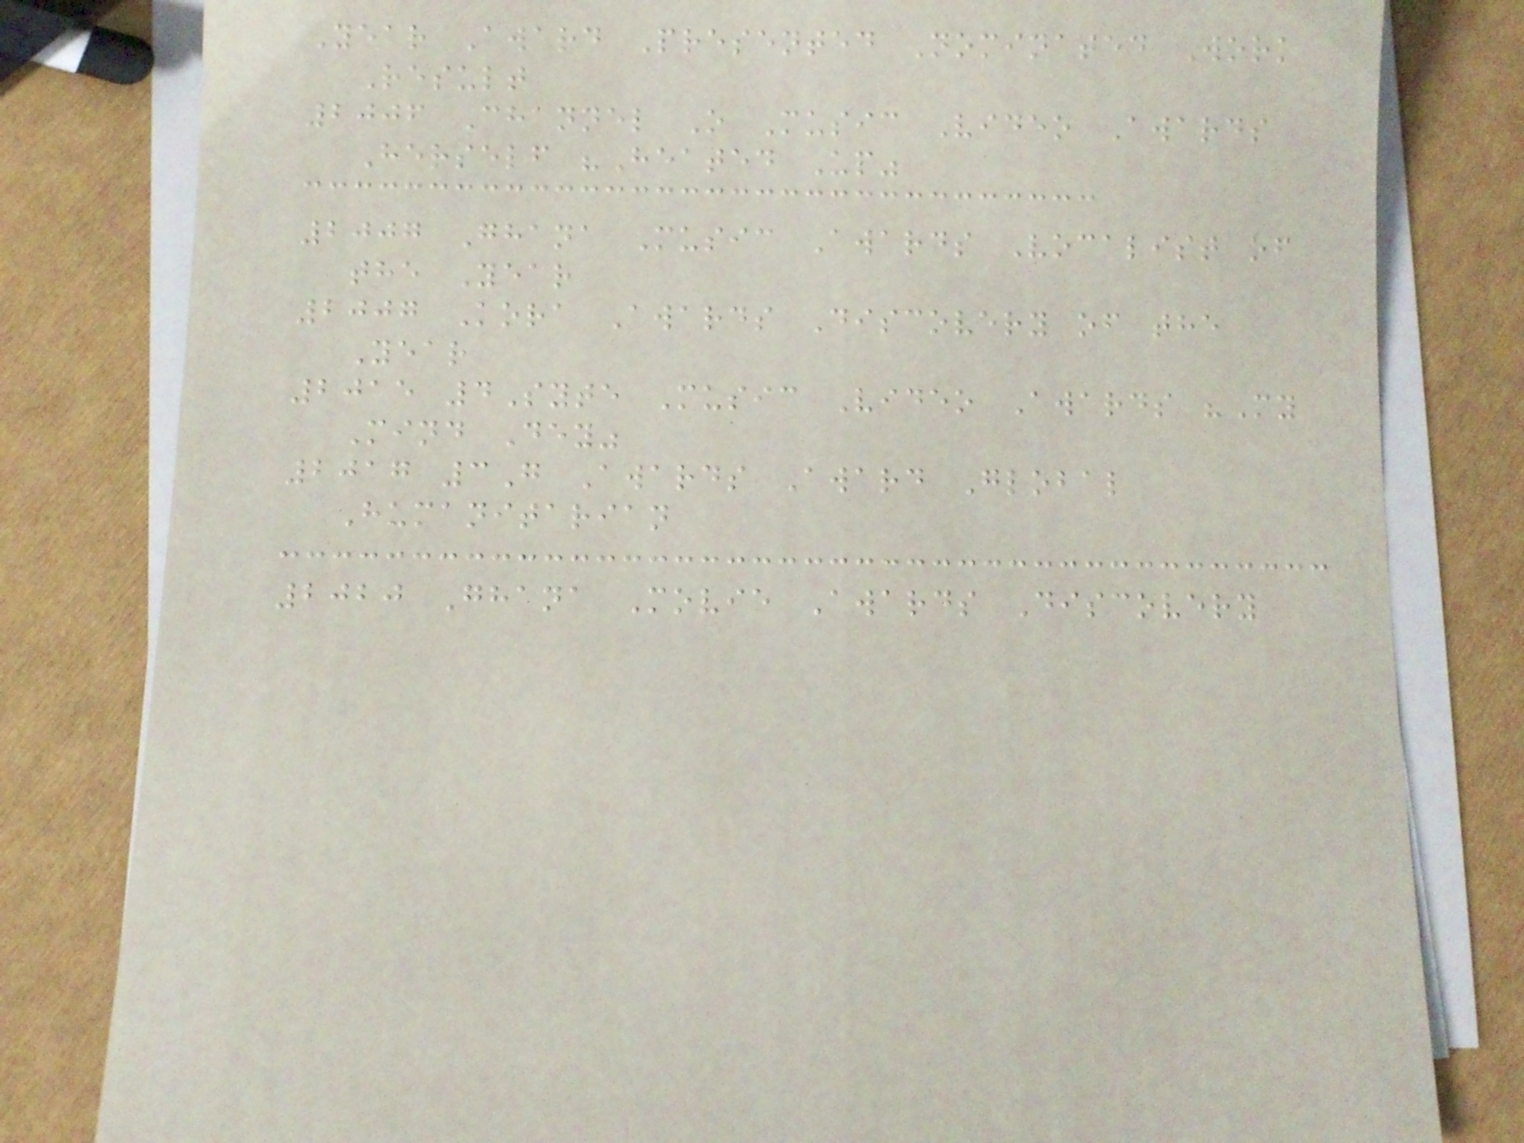Year Award Presented Nominated Work
Result
2006 Channel O Music Video Awards
Herself "Heated Up"
2007 Ghana Music Awards Vocalist of
the Year
2007 Kora Awards Discovery of the
Year
2015 4Syte Music Video Awards "My
Mind Dey"
2017 3G Awards Award Global
Humanitarian
2020 Ghana Movie Awards Discovery
